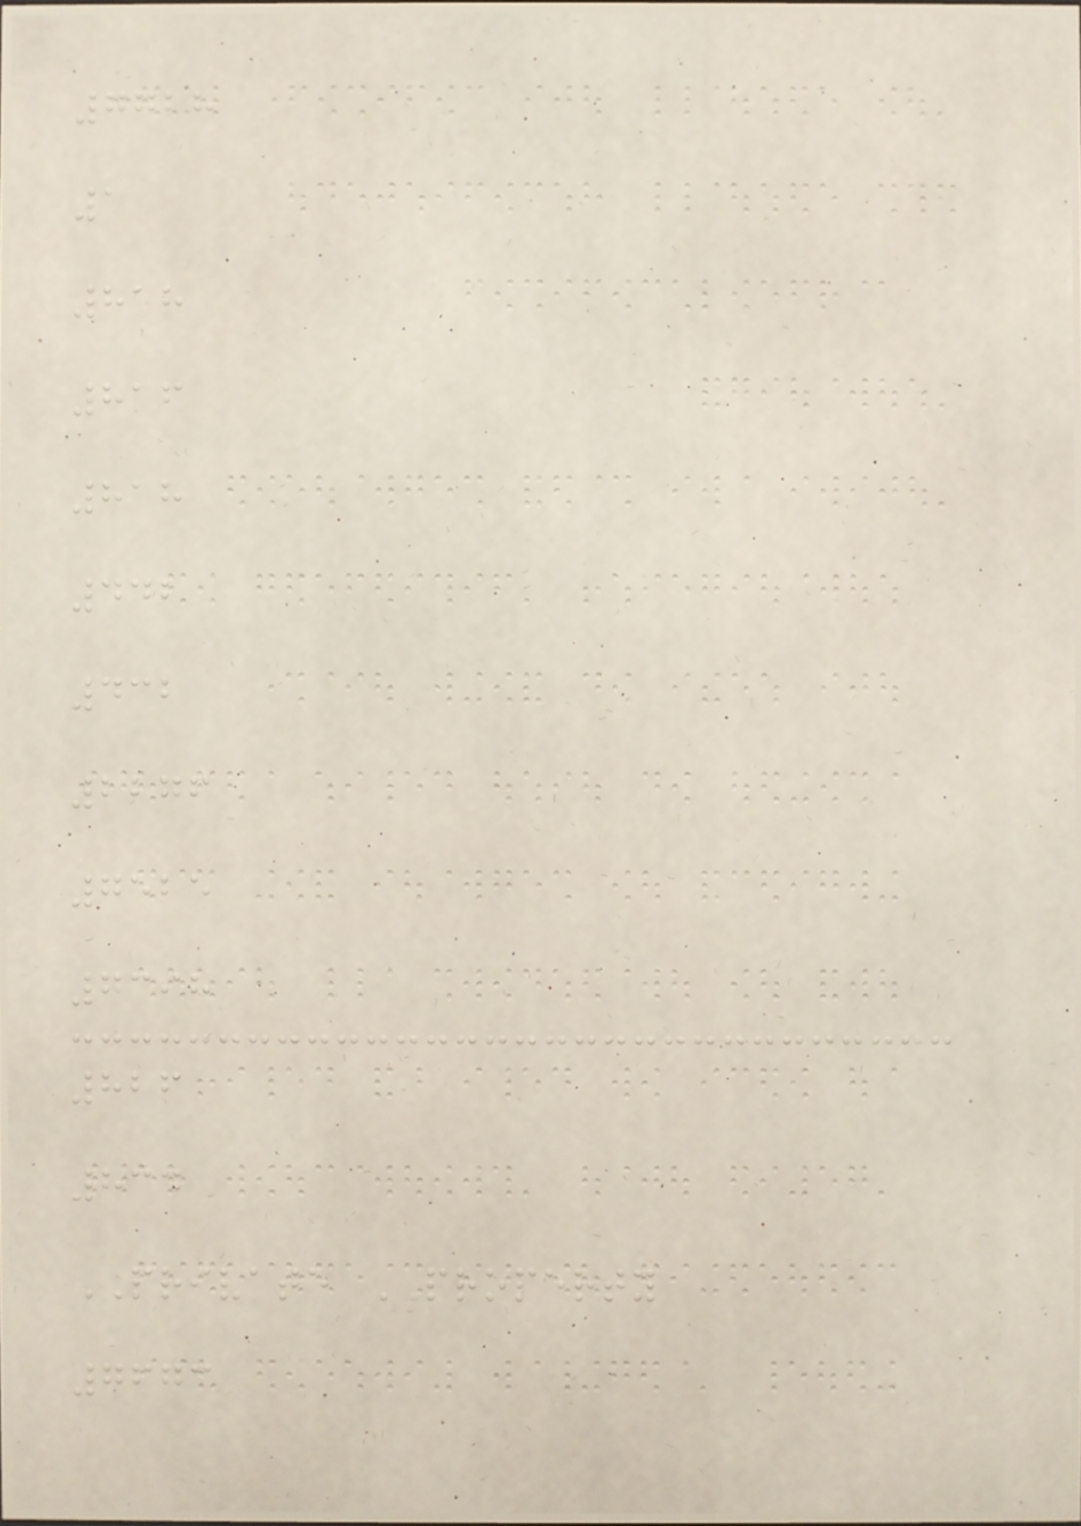7728
1
818
816
818
442
432
2276
7525
7398
826
834
PRIVATE PROPERTY
7673
